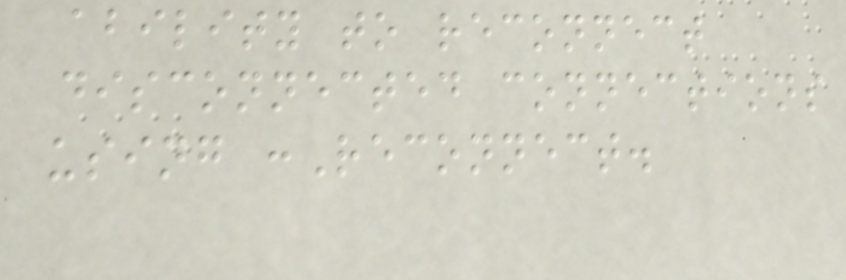ability to reconnect
disconnected connections
using :Reconnect.
